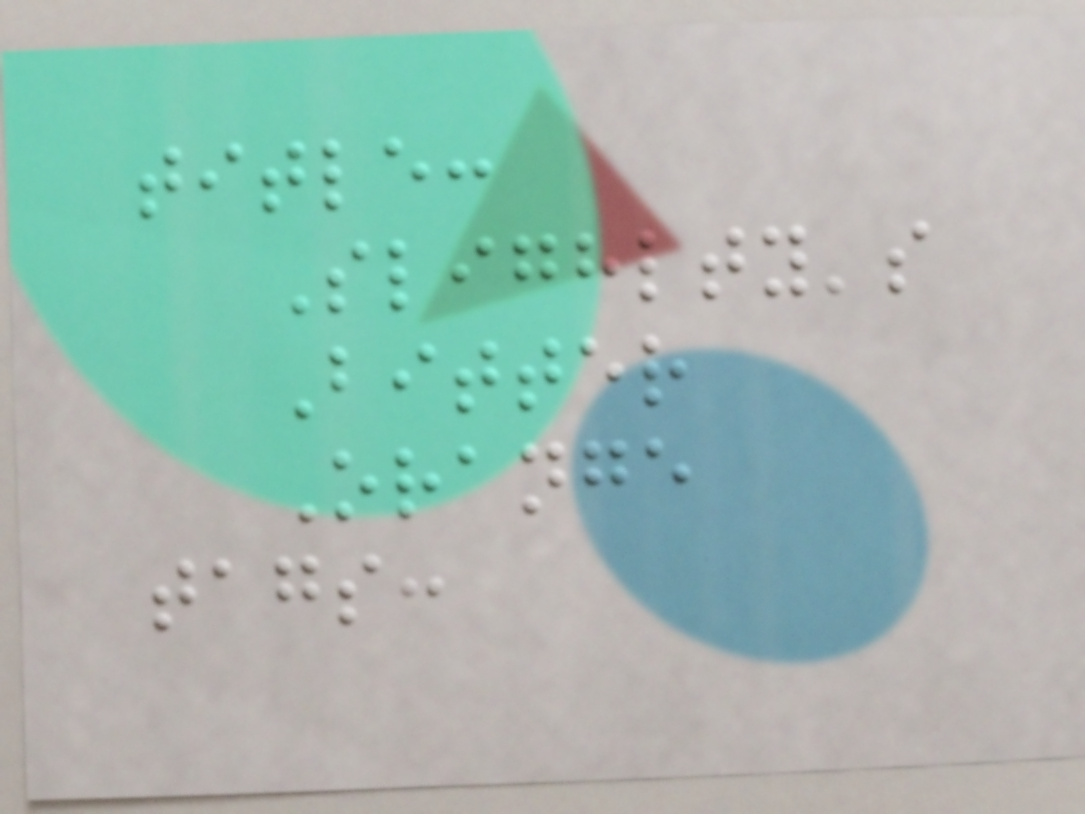title:
Slighlty's
Bitter
Orange
tags:
